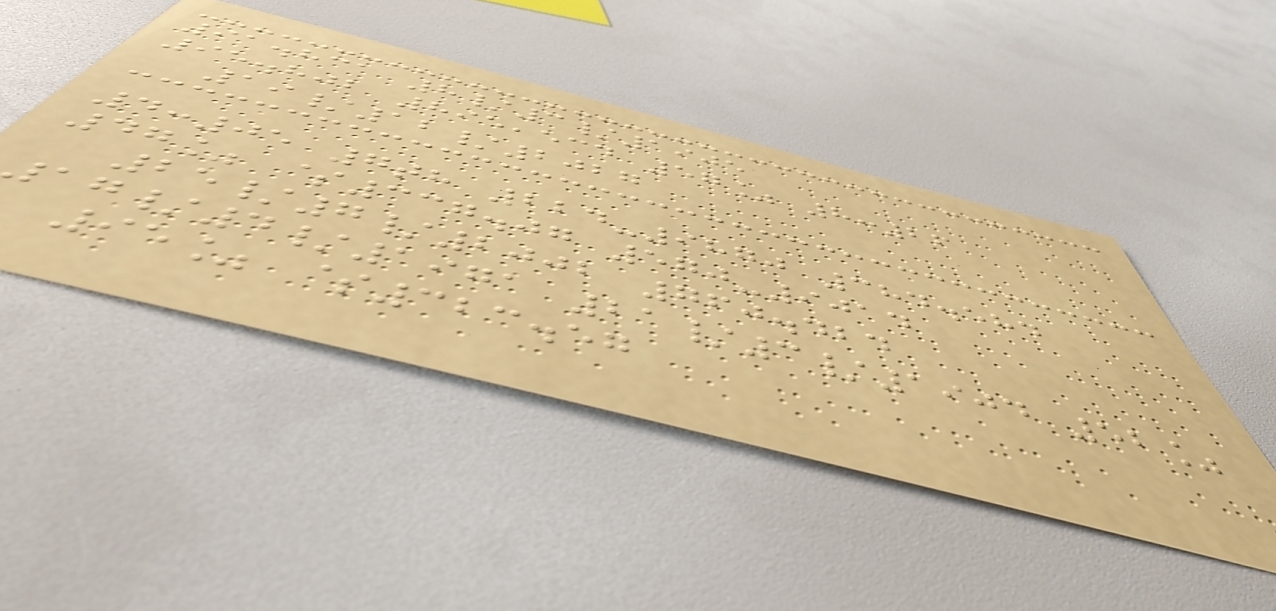91.831 8/3/1905
95.802 895,534 57% 8:26
19/12/2027
4:05 7th 224-9870 384.584
47% $337.07 570-9014
25/7/2002 760.424
17/4/1971 21/3/1904 52%
95% $323.57
